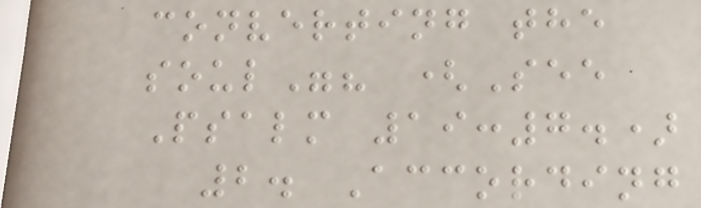converting the
soul"? (See
Psalm 19:7.)
2. According
